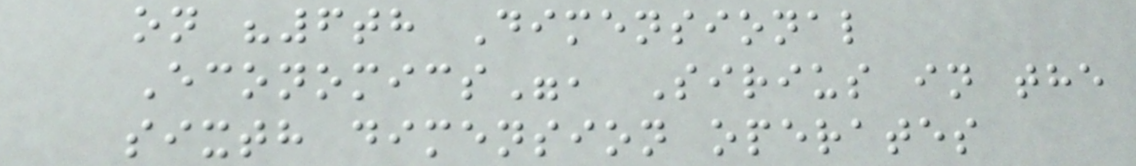on "6th Dimensional
Economics", Sirius in the
sixth dimension operates
